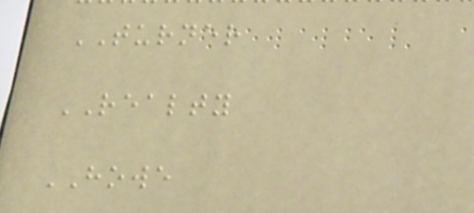TURNER
REALTY
HOWE
